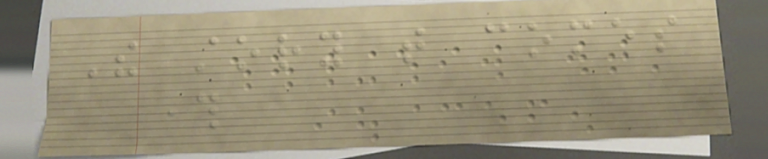The story that comes
through
